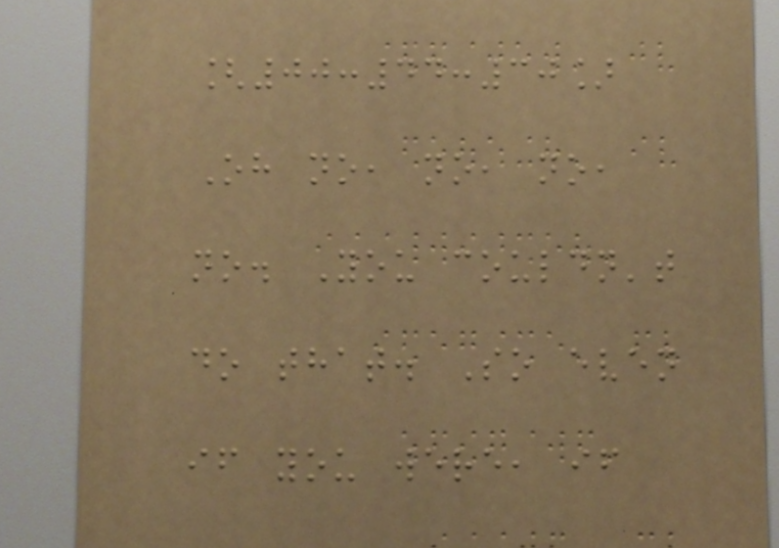[00:44:30]
Oh no, no, no,
no. You couldn't
do that. So even
if you were, if
